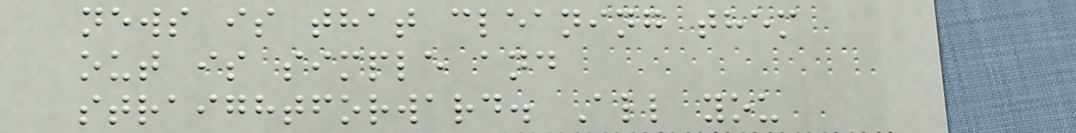news is that cleaning them
out is simple and
straightforward. All you
